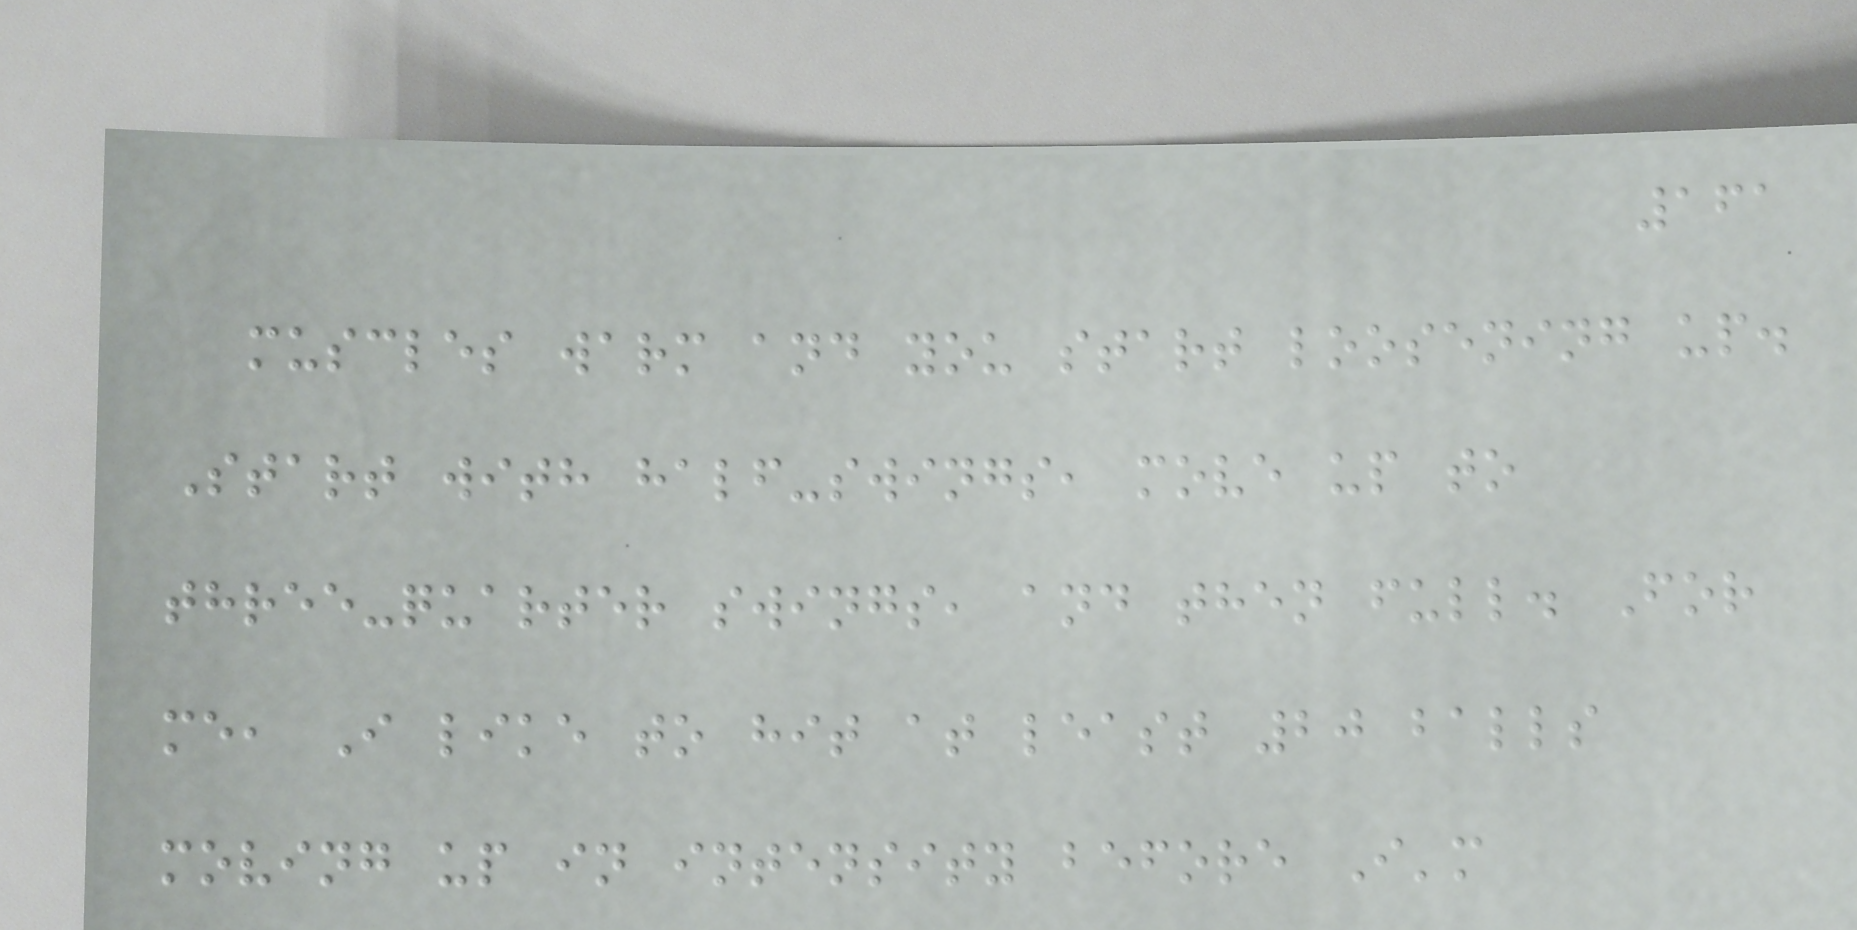161
muscles warm and you start loosening up.
Start with half-swings, move up to
three-quarter swings, and then full. For
me, I like to hit at least 20 balls
moving up in intensity before I'm
